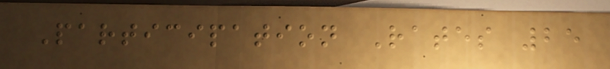Participation Rates 25
